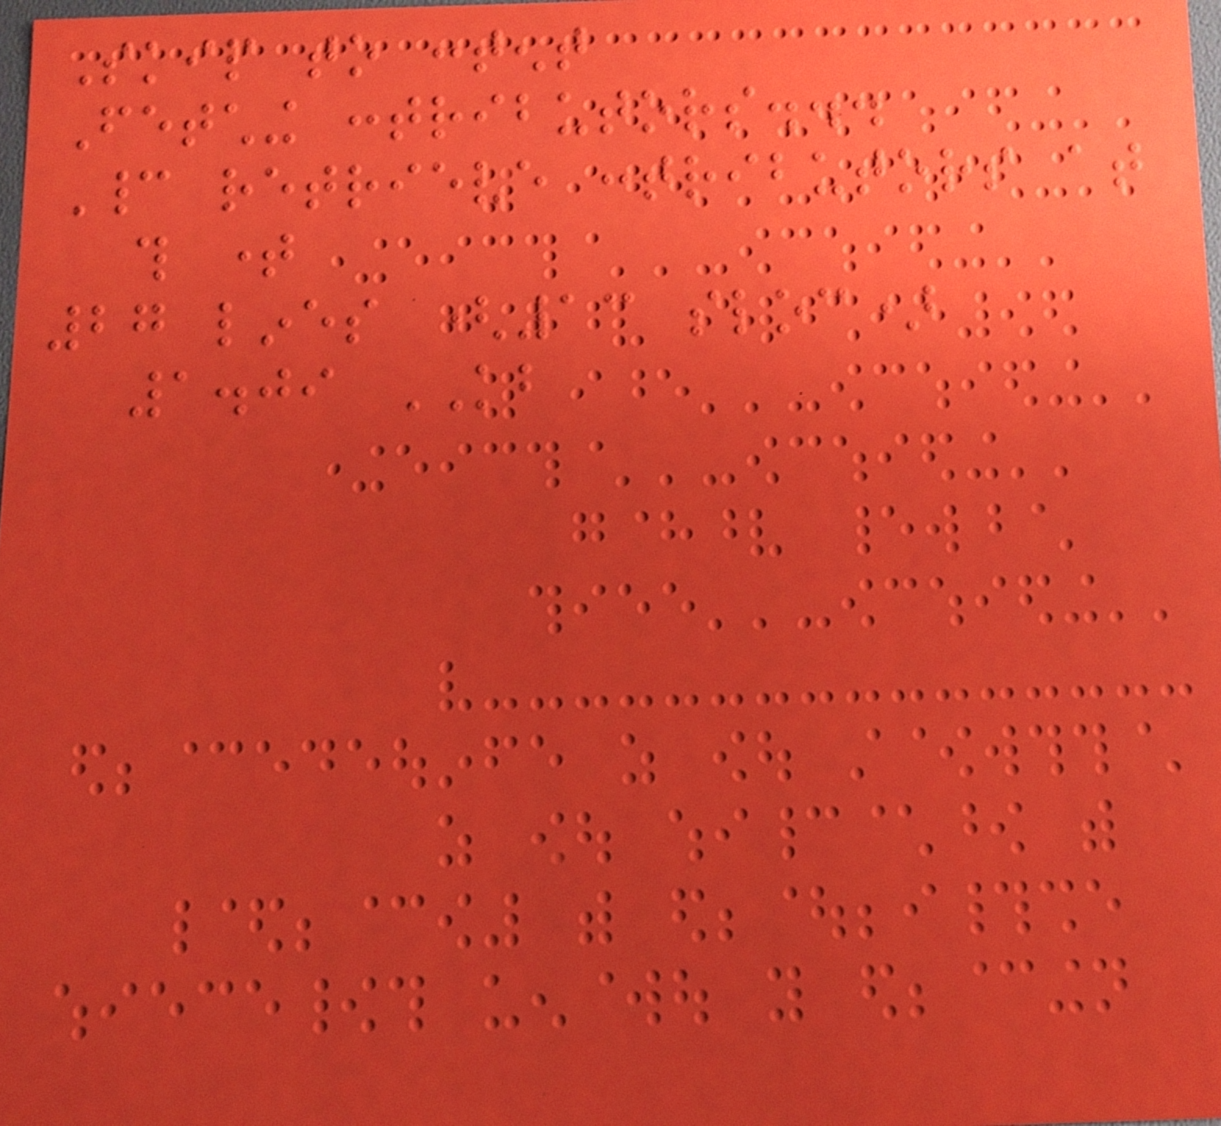Skip to content
Fetching contributors...
Cannot retrieve contributors at
this time
27 lines (13 sloc)
1.09 KB
